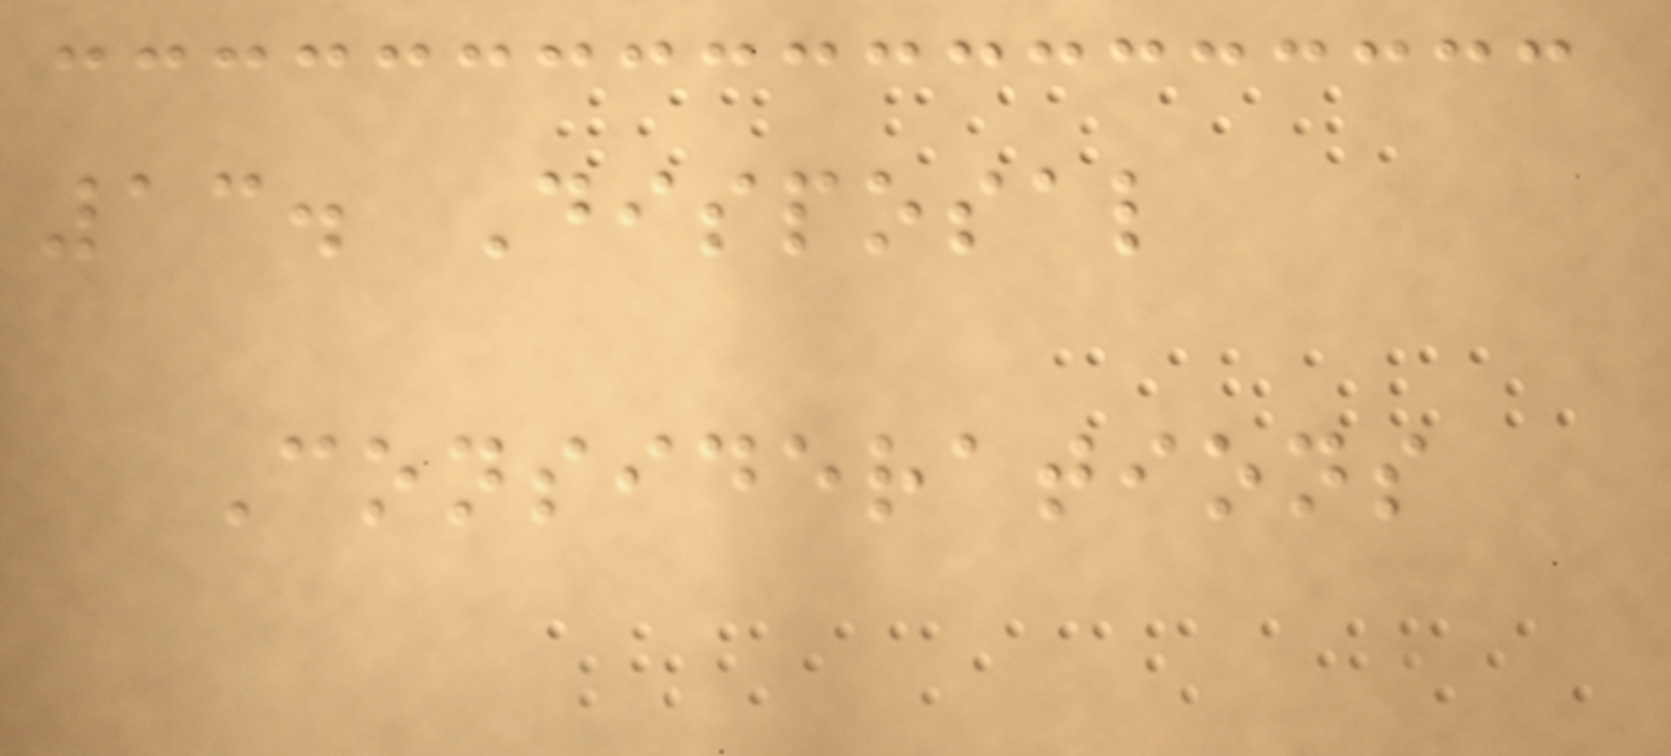13. Disposal
Considerations
